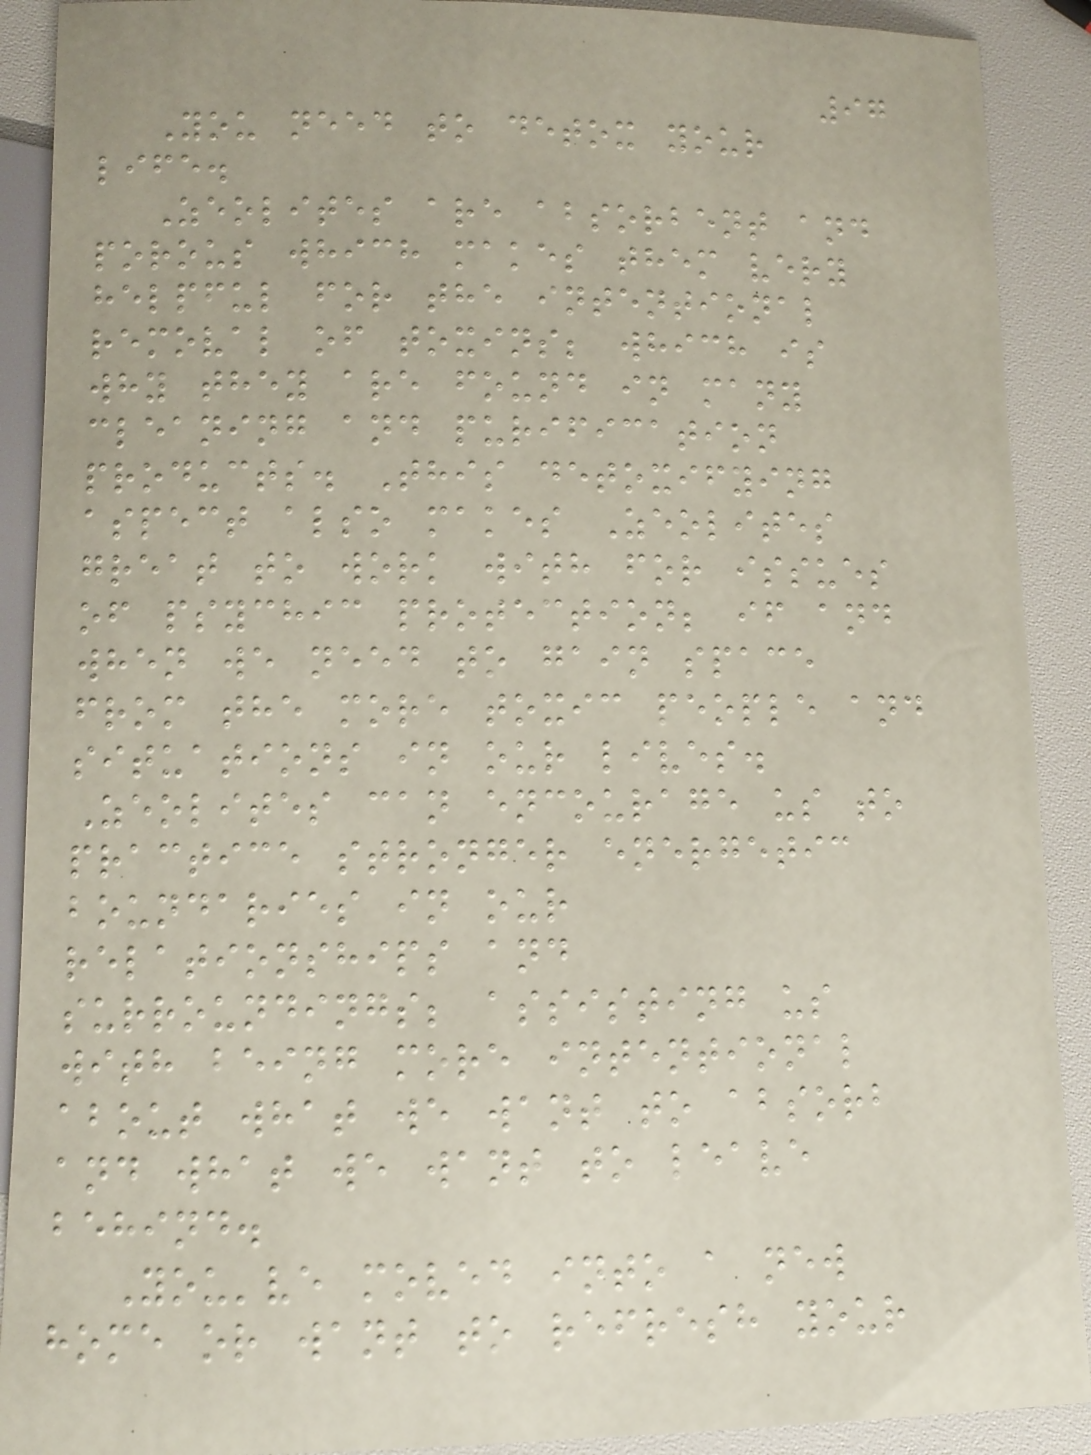97
You need to detox your
life.
Zeolites are absorbent and
porous which makes them very
helpful for the intentional
removal of toxins; which is
why they are found in many
cleaning and purification
products. This detoxifying
aspect also makes Zeolites
great to work with for issues
of psychic protection; if and
when we need to gain space
from the more toxic people and
situations in our lives.
Zeolites can encourage us to
practice stronger energetic
boundaries in our
relationships and
surroundings; assisting us
with being more intentional
about what we want to absorb
and what we want to leave
behind.
You've moved into a new
home or want to refresh your
